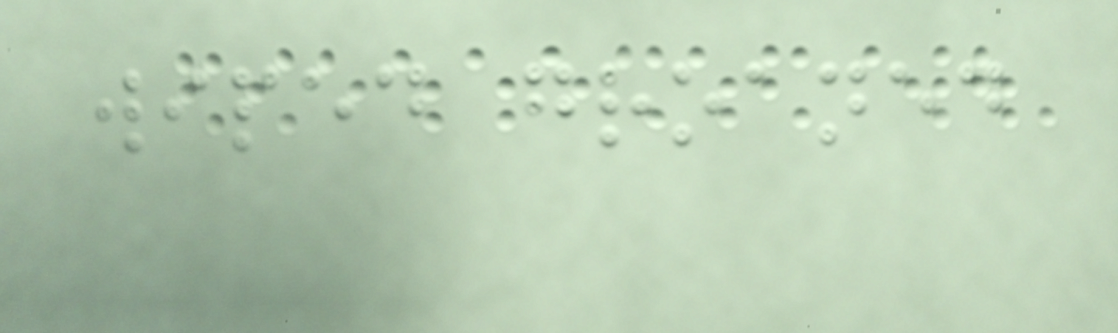wiped groaned
